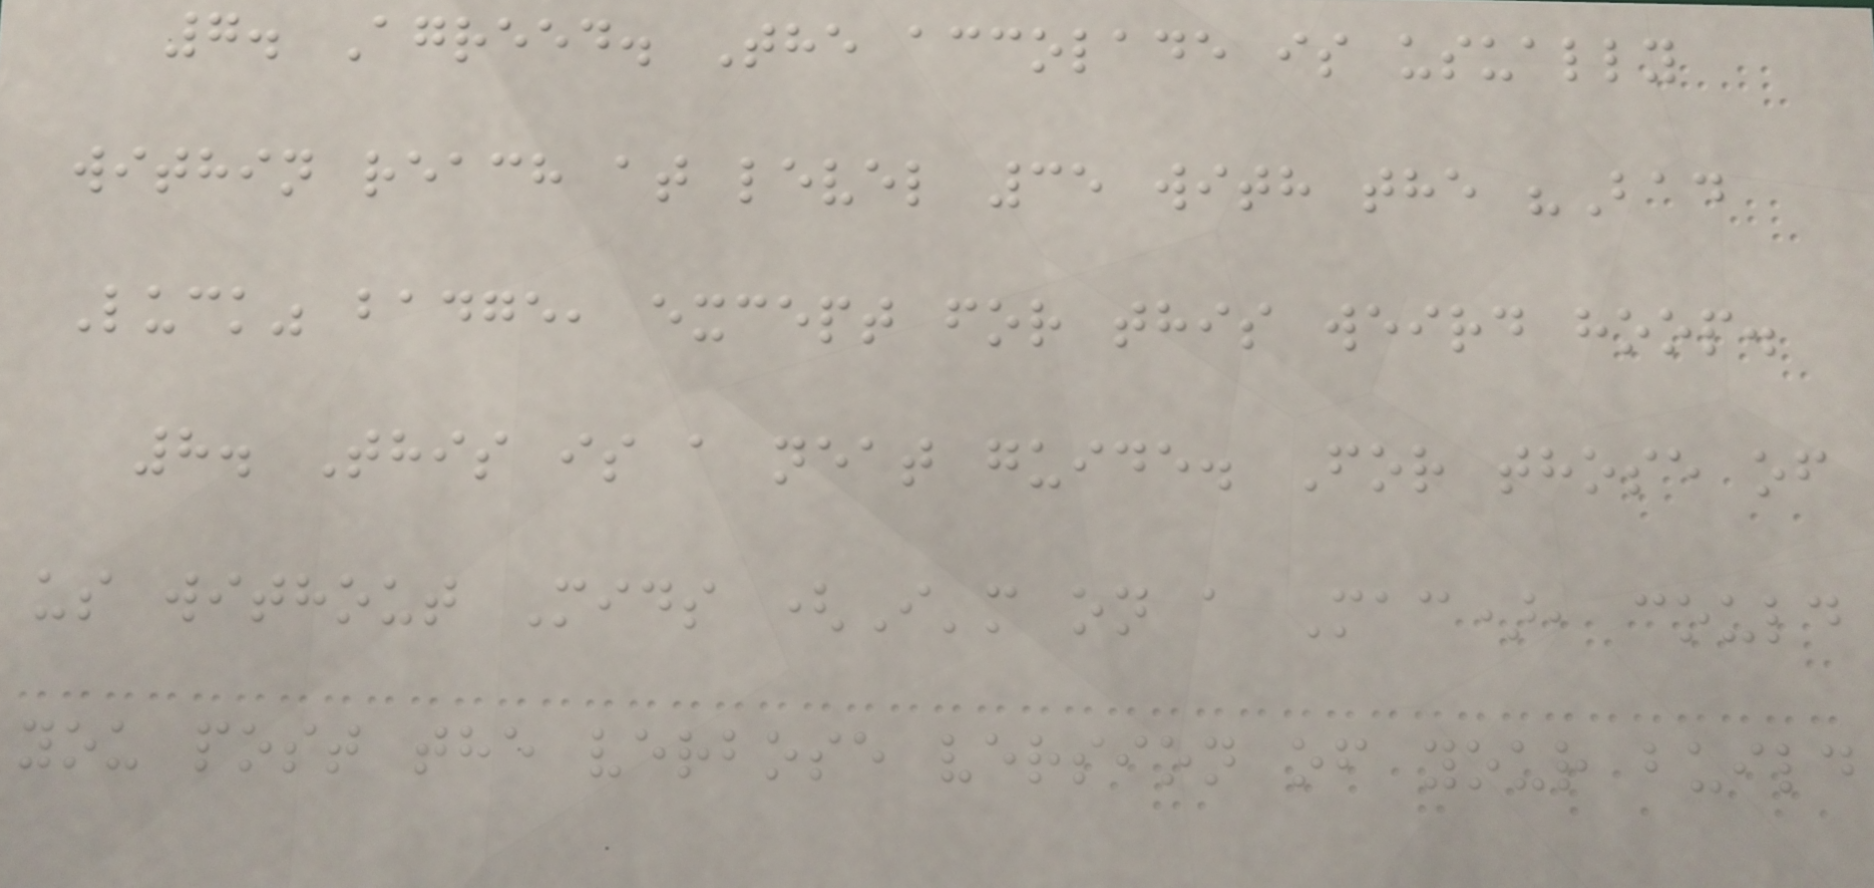7. Agreed. The accolade is usually
within reach at level 35 with the "Bad
Luck" badge, except for this weird hoop.
8. This is a neat guide. For those of
us without Mids (I'm on a Mac), could
you post the verbose version of your build
